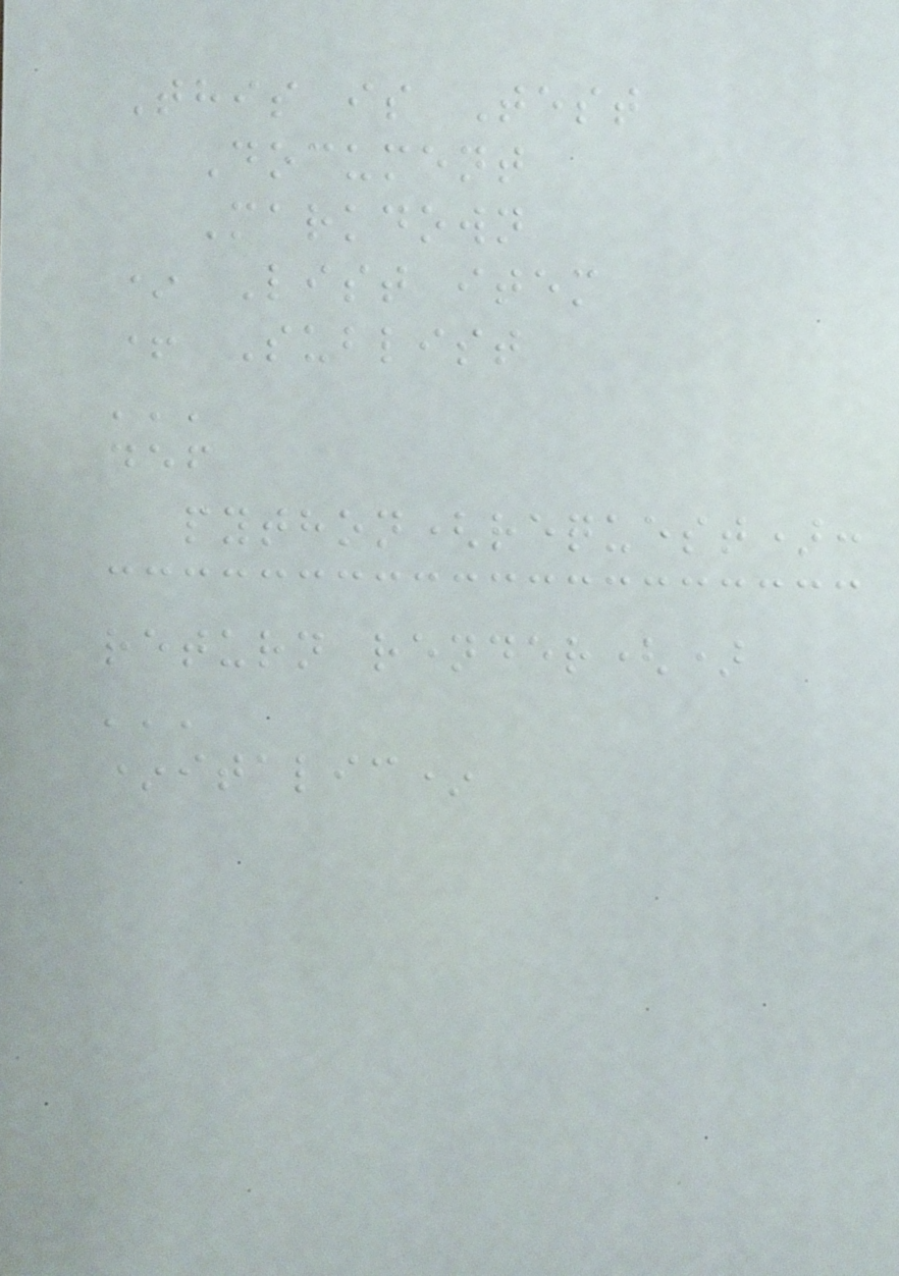This is Test
Document
Markdown
* List item
+ Sublist
'''
def
python(request):
return render()
'''
*italic*
